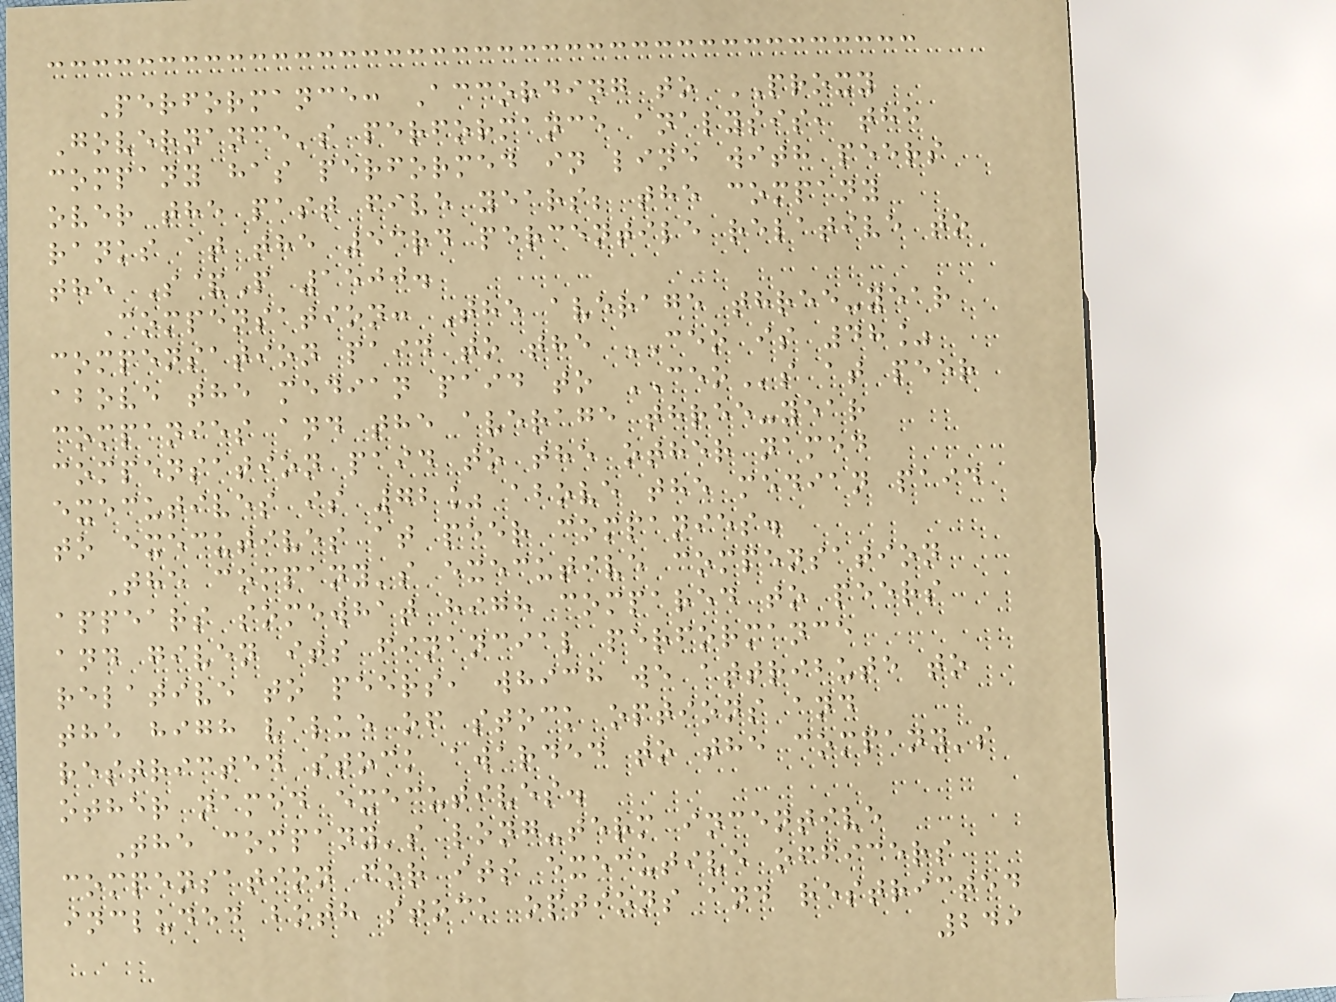Performance: According to PROXY
Governance's performance analysis, the
company has performed in line with peers
over the past five years; the company
ranks at the 53rd percentile relative to
the S&P 1500.
Compensation: The average three-year
compensation paid to the CEO is 48%
above the median paid to CEOs at peer
companies and the average three-year
compensation paid to the other named
executives is 72% above the median paid
to executives at peer companies.
The company's executive compensation
appears somewhat high compared to peers
and given its financial performance
relative to peers, which we attribute to
the high value of stock options and
restricted stock awarded to the company's
other named executives.
The company's long-term incentive
compensation for its executive officers
included both stock options and restricted
249
